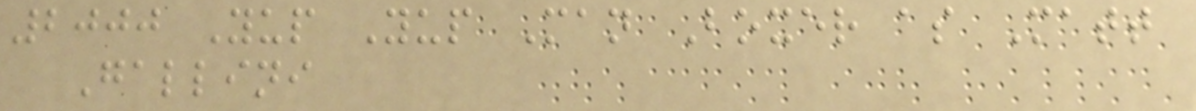2000 Yup Yup Man Boxer as Matt
Gallini
